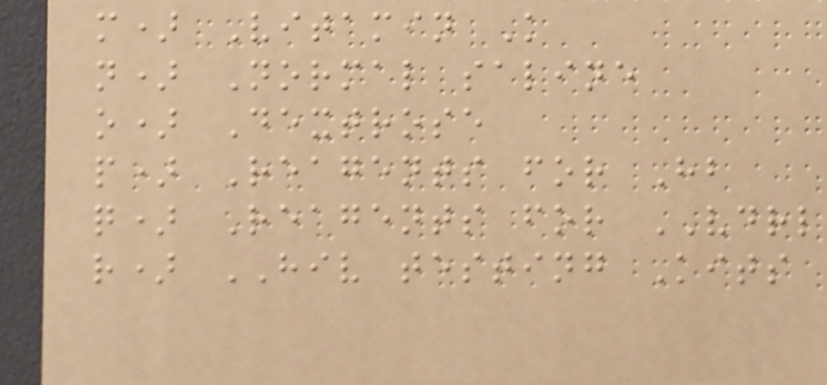m) Vitamin K
n) Normal saline
o) Dextrose
p) Reagents for Hb
q) Reagents for VDRL
r) HIV testing Kits
